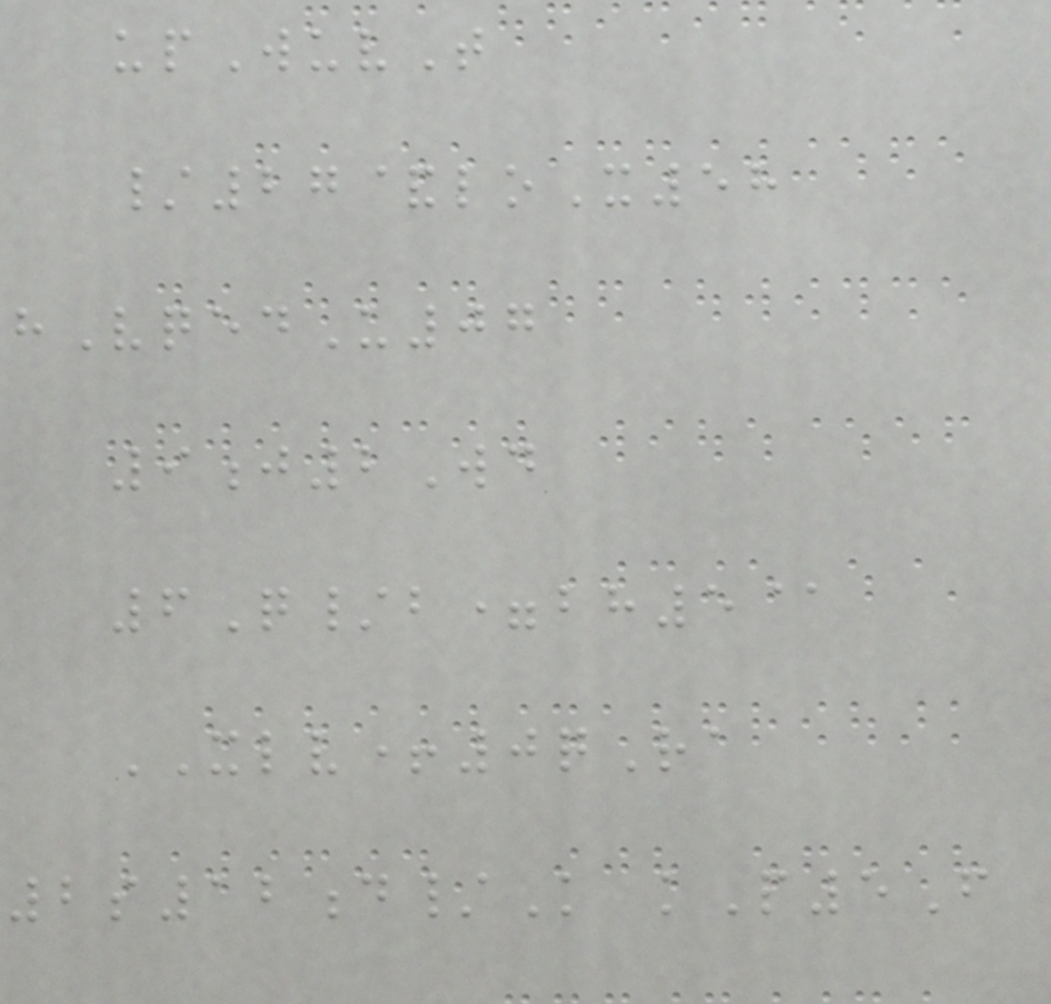upWuvT
/27&loX58
hVqedU07
9j2Wd
6Q/b=bh5@
XLV+0qRa
2s12d/K kP5F
